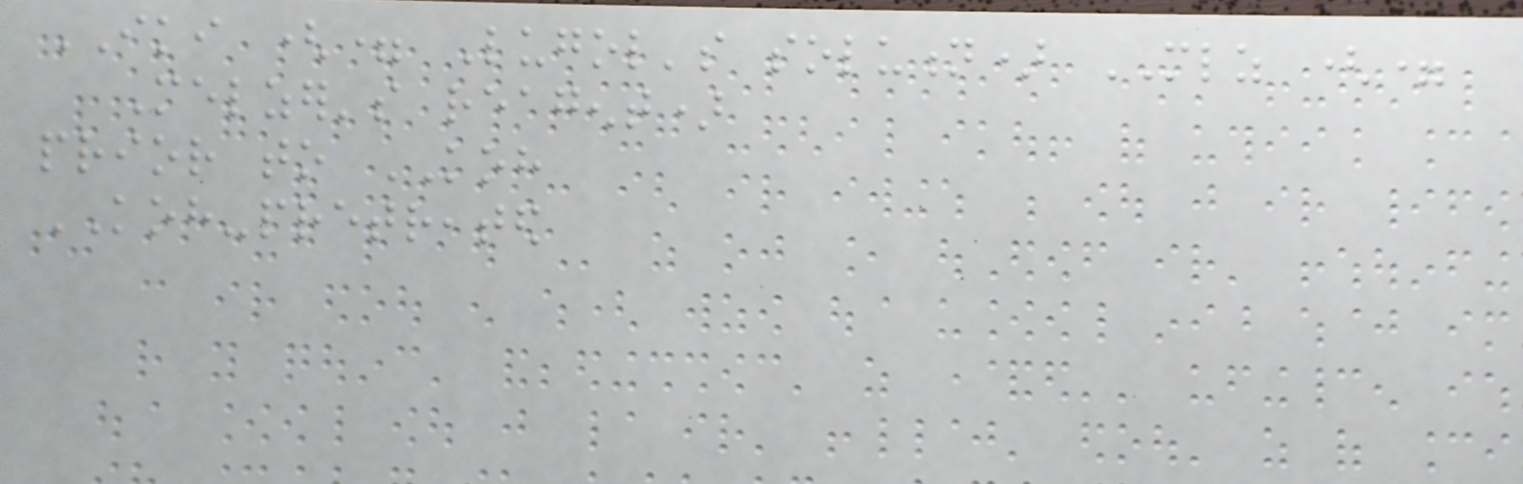IKI (= Lugol's solution) MLZ (=
Melzer's reagent)
prior to KOH
KOH-pretreated
